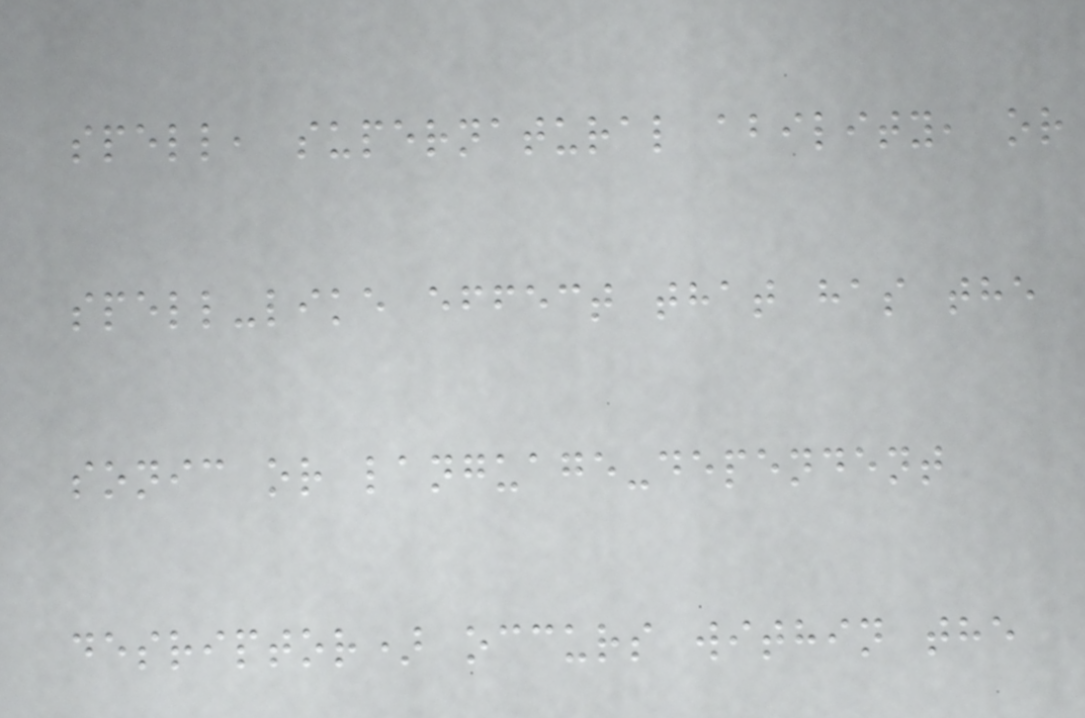spell, supernatural ability, or
spell-like effect that has the
sonic or language-dependent
desriptor) occurs within the
